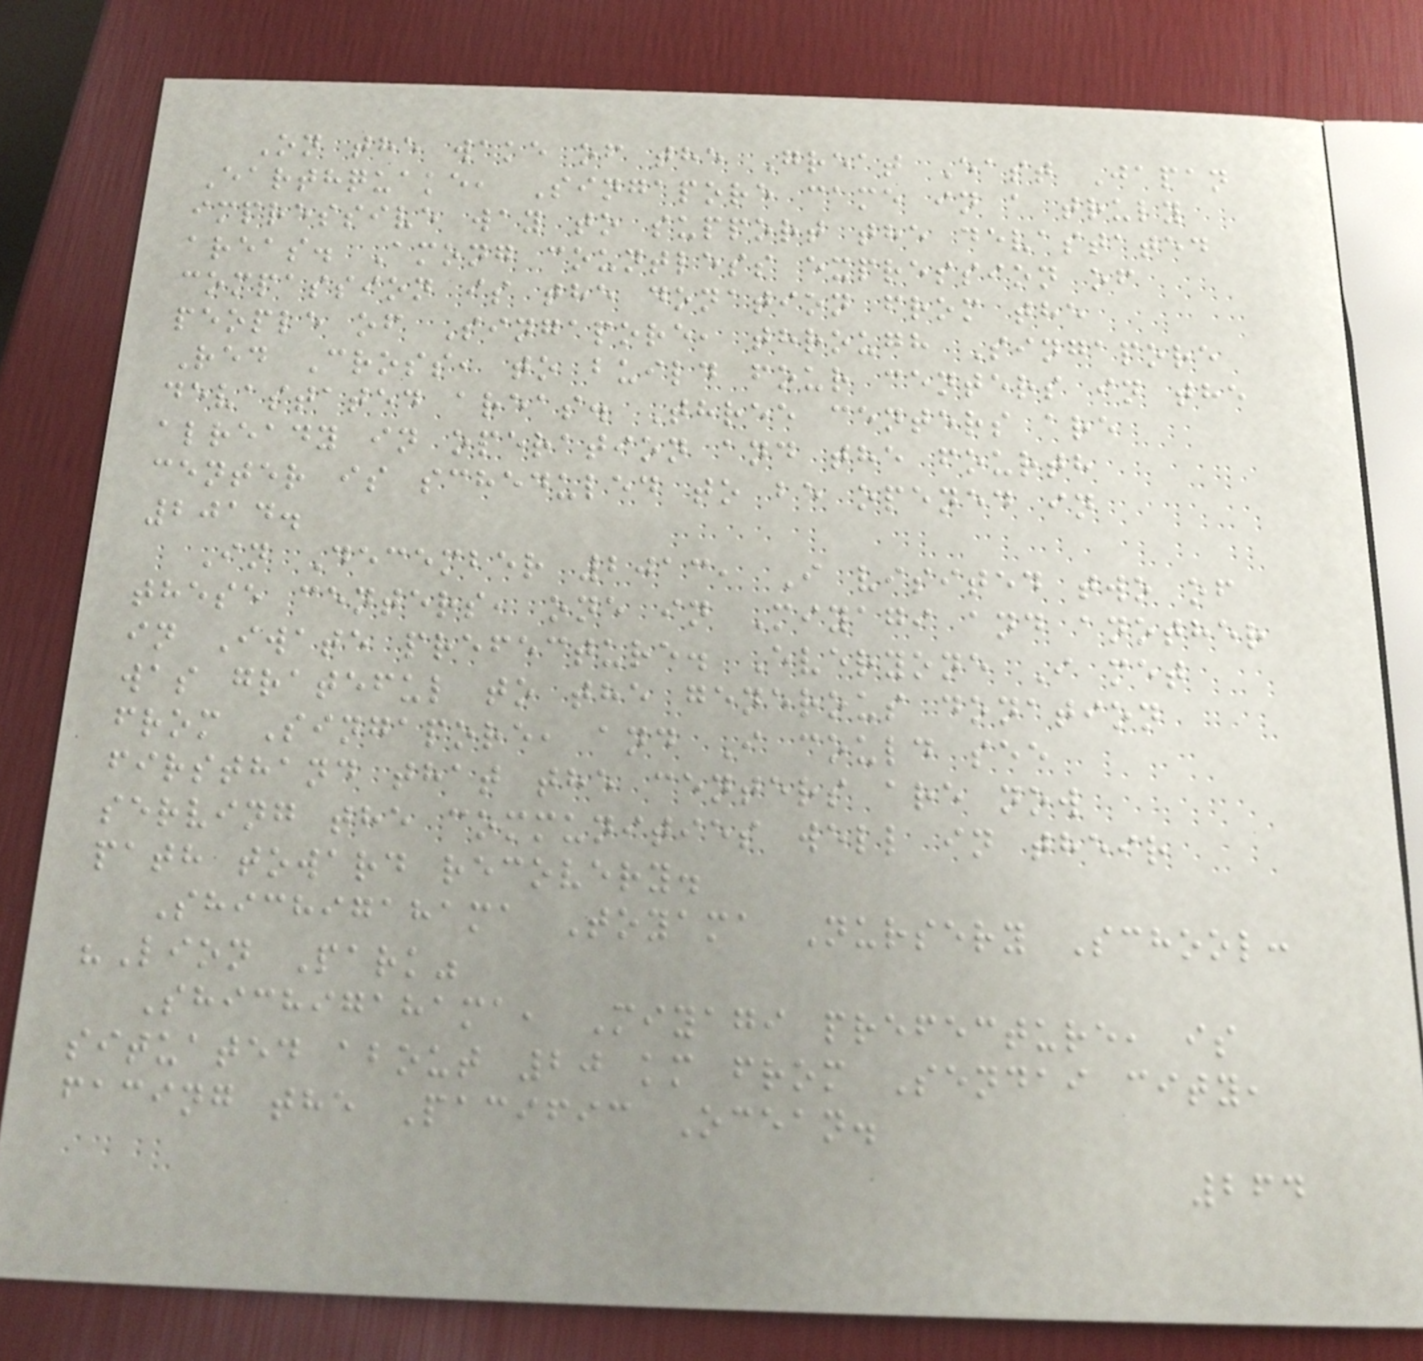On the wake of the Great East Japan
Earthquake, Singapore came in a truly
impressive way to support the devastated
areas. Among countless expression of
compassion is the donation from the
people of Singapore, through Singapore
Red Cross, to build four centers in the
devastated areas. Three centers are
already in operation and the fourth
center is scheduled to be opened in
2014.
In December 2013, I visited two of
these centers, one in Miyagi and another
in Iwate prefecture. Everyone I met
was grateful to the generous donation
from Singapore, and I could see
firsthand that the centers are now
serving the communities well in their
path toward recovery.
Shichigahama Toyama Nursery School:
"Lion Park"
Shichigahama, Miyagi prefecture, is
situated about 20 km from Sendai city,
facing the Pacific Ocean.
264
